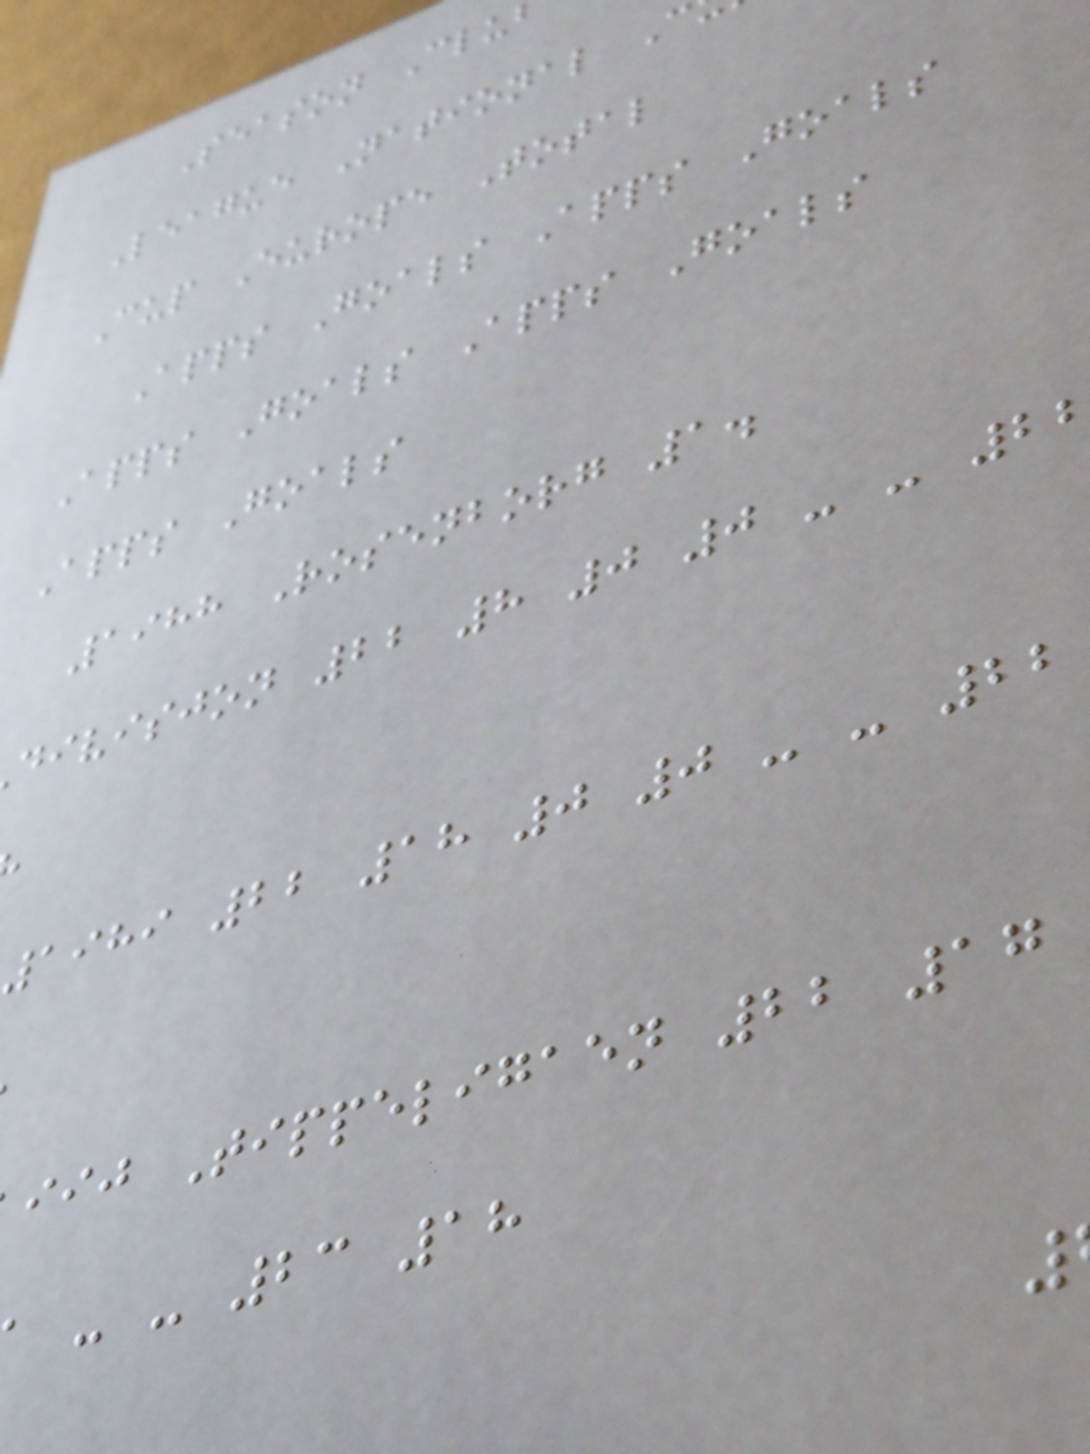Season Clu
League National C
Cup Europe Total
Apps Goals Apps Goals
Apps Goals Apps Goals
Apps Goals
1988 Rosenborg 1.
divisjon 22 8 0 0 - - 2
1989 22 18 0 0 - - 22
iij Tippeligaen 22 17
- - 23 18
